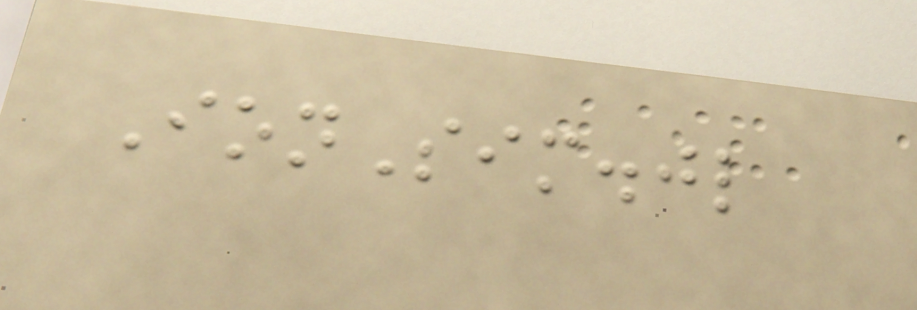IonSim.jl
